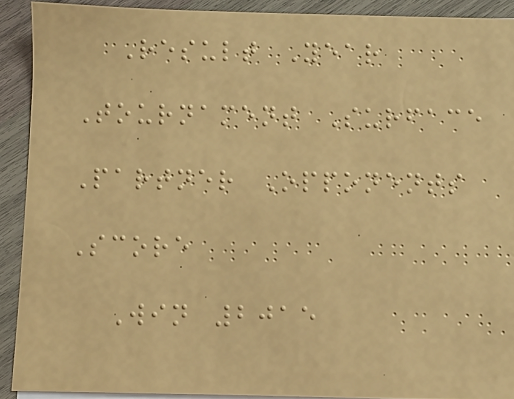Result Year
Tournament Surface
Partner Opponents
Score
Win 2015
